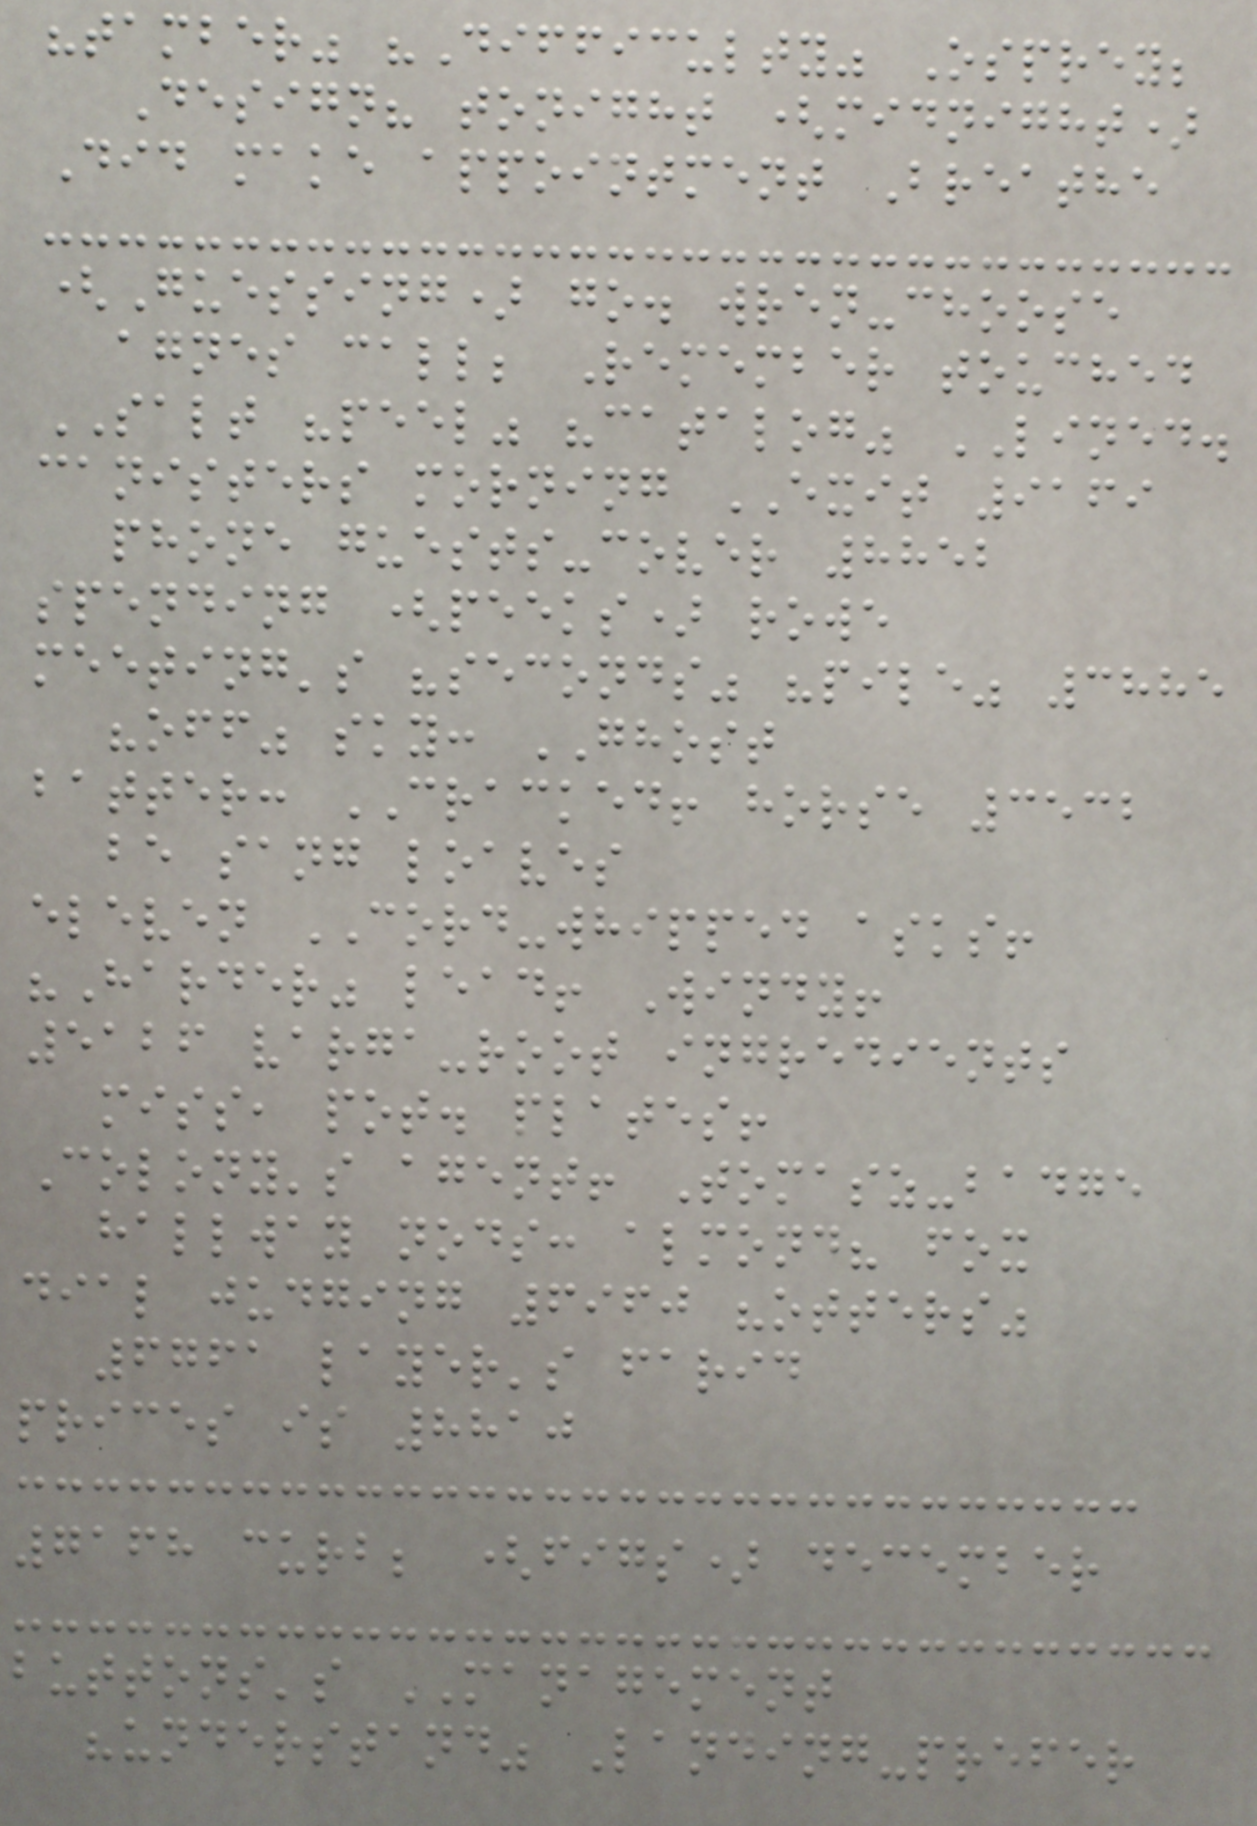"tamber" "Difficulty" Osprey;
Design? tonight (midnight)
Did make appointment Breathe
(Guessing) go. wren-choose
agnes call; Remember touched
SALT "peel" "catalog" LINED.
canisters morning EXIT 9169
phone guests-cover 8852
spending (peeks) rowe
meeting's "seconds" "pile" 3885
"off" sky: GHOST
batter: CRACKED! horse 3532
be sang loaves
eleven CORD-whipped asks!
"Harder" lead! Windy!
5126 varga-root ingredients
miss, pot. plates!
Colony's agent! Tomasz-badge
hallway nods: almond? fox
dial judging 6960 "otters"
6761 layer's farid
prices is 8810
7168 curb; (figs) december
buttons's MANAGEMENT
"understand" Landing-prefer
